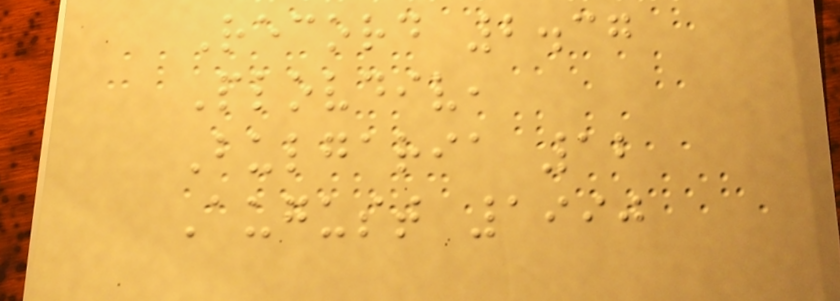Record 2.37
Plovdiv,
Bulgaria 12
August 1990
